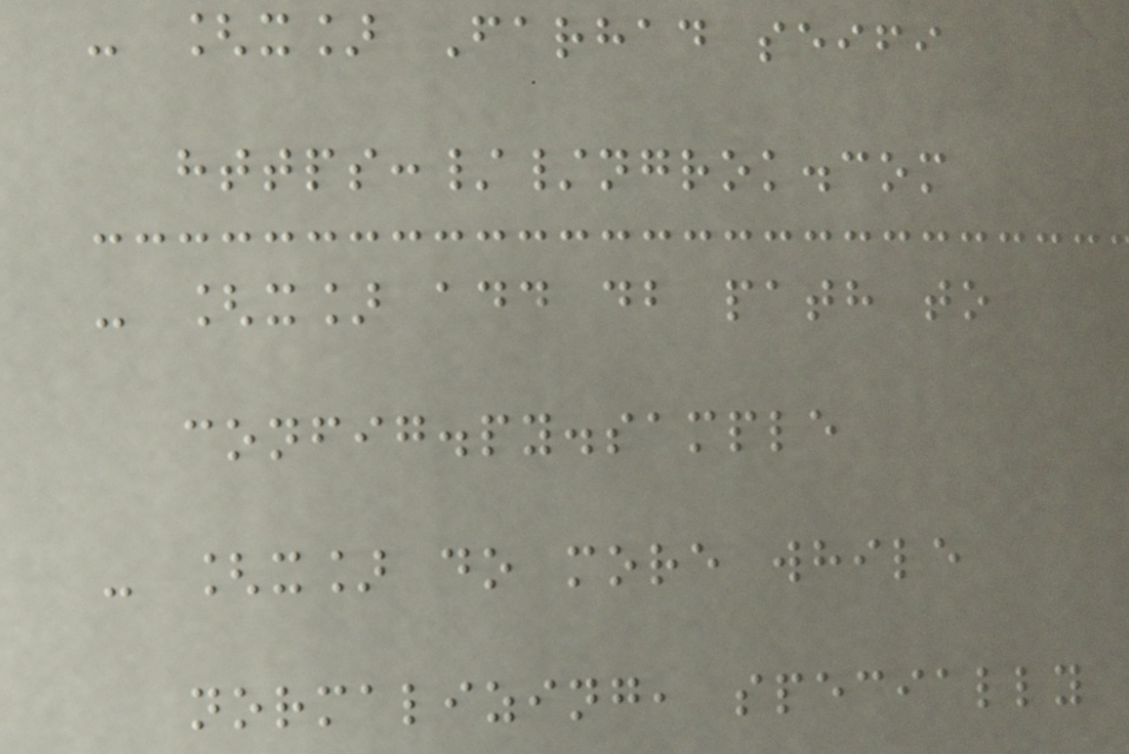- [x] Farhad seifi
https://ngrok.com
- [x] add db path to
config.py.sample
- [x] do more while
normalizing, specially
